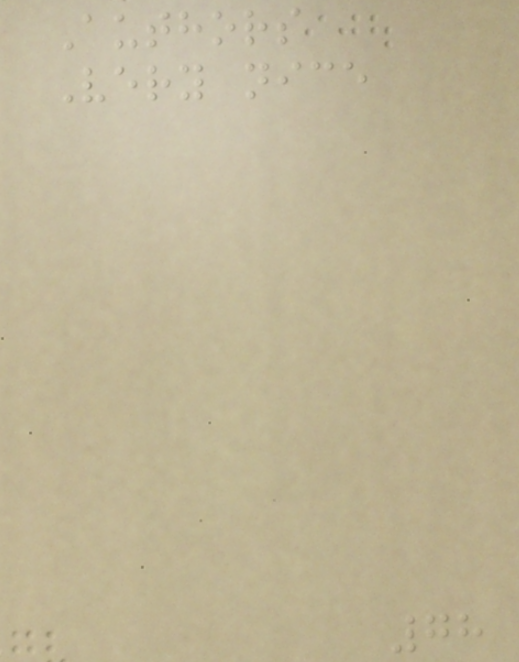Authors
Very nice
78
